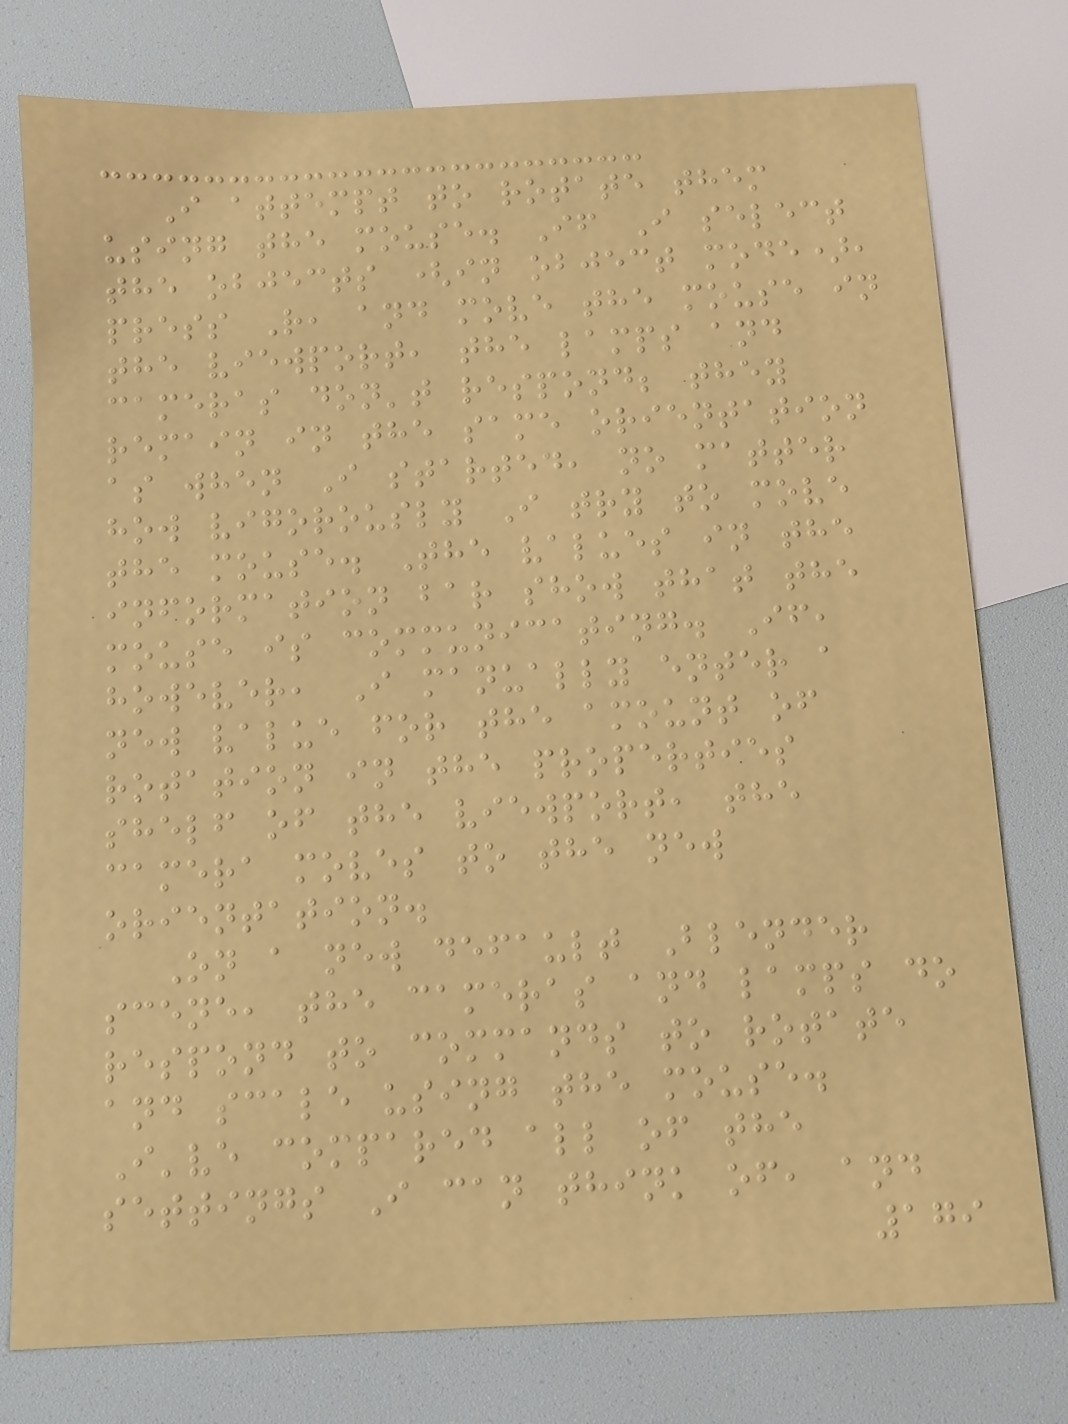I attempt to rotate them
using the mouse. If I select
the objects (in object mode),
press R, and move the mouse in
the viewport, the lamps and
cameras don't respond; they
remain in the same orientation
as when I started, no matter
how vigorously I try to move
the mouse. The values in the
information bar show that the
mouse is communicating. If,
however, I manually enter a
new value for the amount of
rotation in the properties
shelf of the viewport, the
camera moves to the new
orientation.
On a new default Blender
scene, the cameras and lamps do
respond to commands to rotate
and scale using the mouse.
I've compared all of the
settings I can think of, and
179
